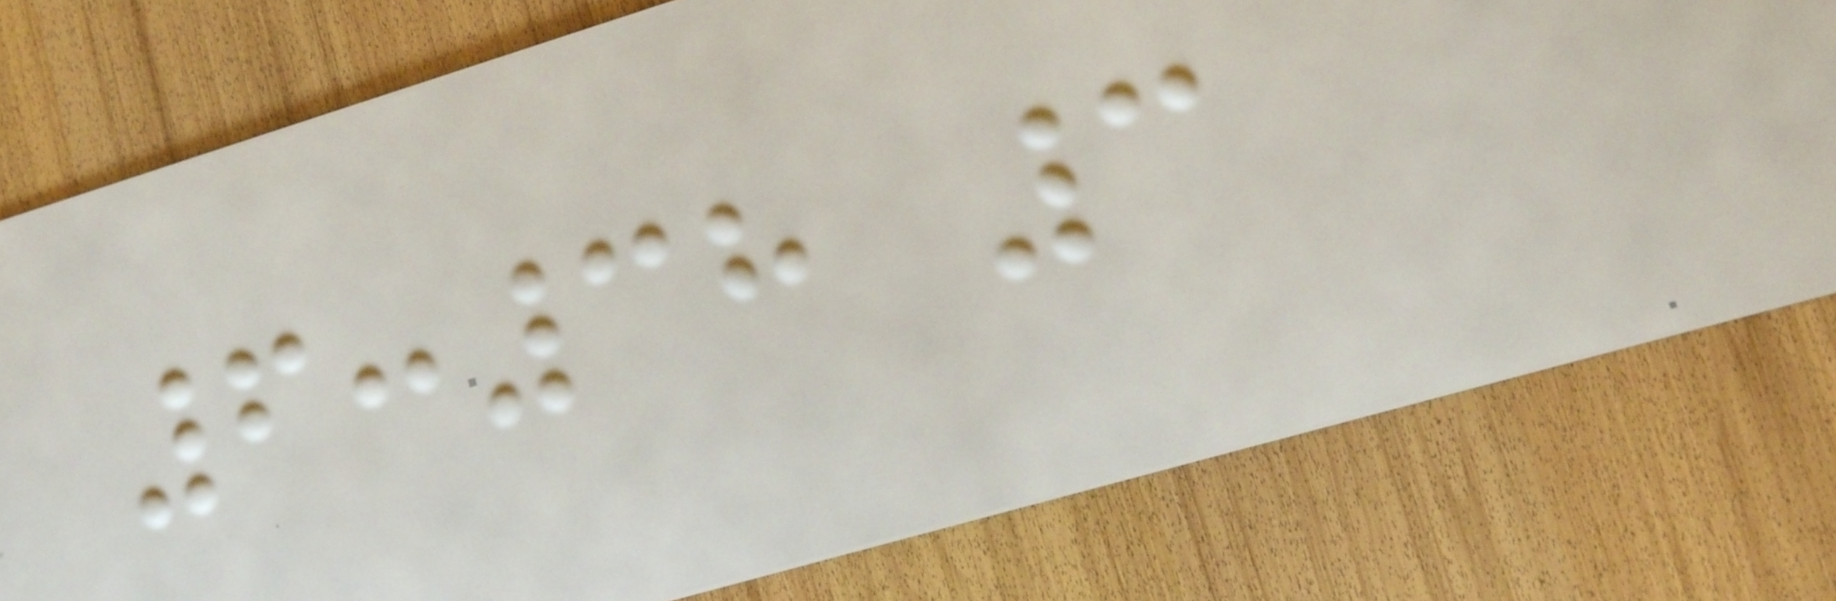6:38 3
